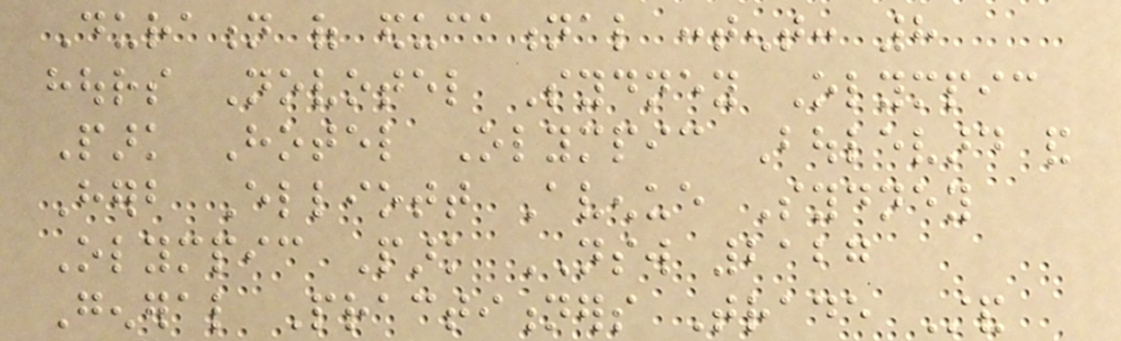Duration of educational content: 8
hours Novotel Sydney Olympic
Park Hotel Olympic Boulevard and
Herb Elliott Avenue Sydney
Olympic Park NSW 2127
General Practitioners Trade Stand
